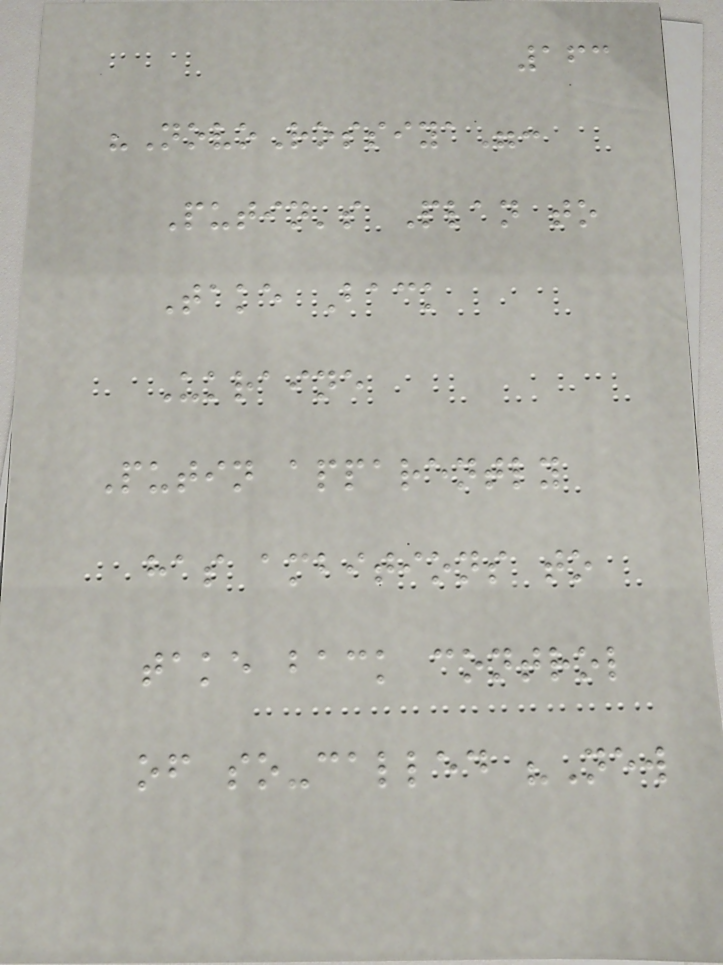163
"NovoRossiya":
Putin's Plan to
Take Back
Ukraine
Putin apparently
has ambitions to
take back control
of so-called "New
